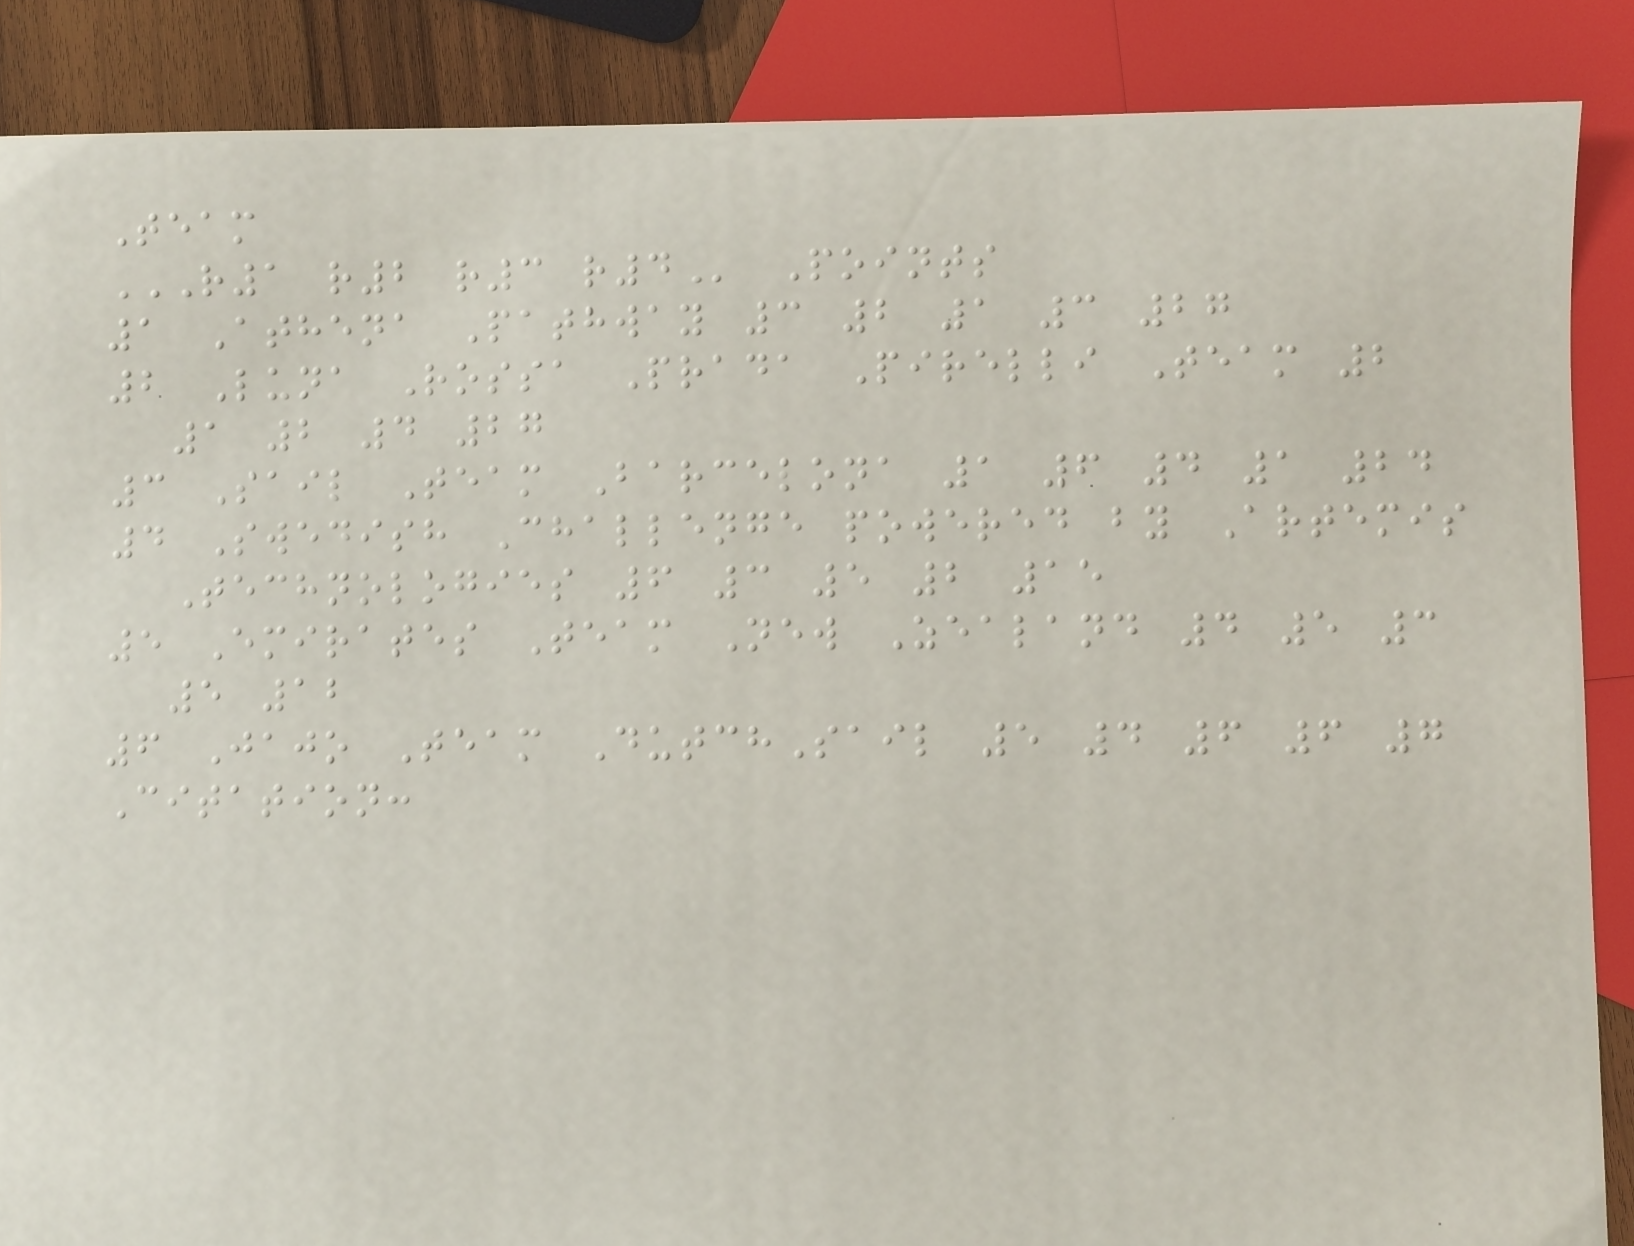Team
R1 R2 R3 R4 Points
1 Athena Pathway 3 2 1 3 27
2 Luna Rossa Prada Pirelli Team 2
1 2 4 27
3 Sail Team Barcelona 1 6 4 1 24
4 Swedish Challenge powered by Artemis
Technologies 6 3 5 2 15
5 Emirates Team New Zealand 4 5 3
5 12
6 Jajo Team DutchSail 5 4 6 6 7
Citation:
